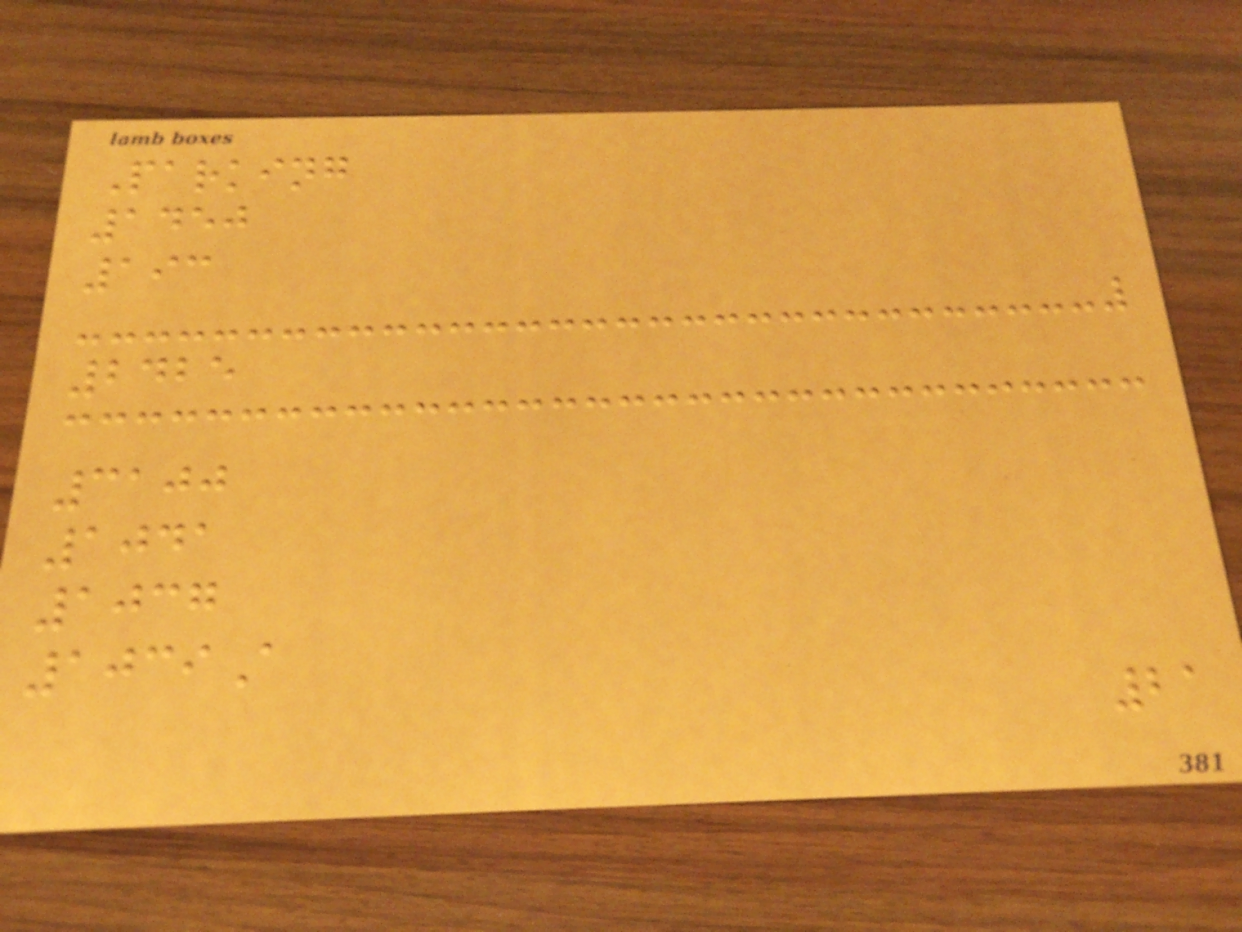Parking
1450
193
2425
3100
1041
1037
1039A
21
